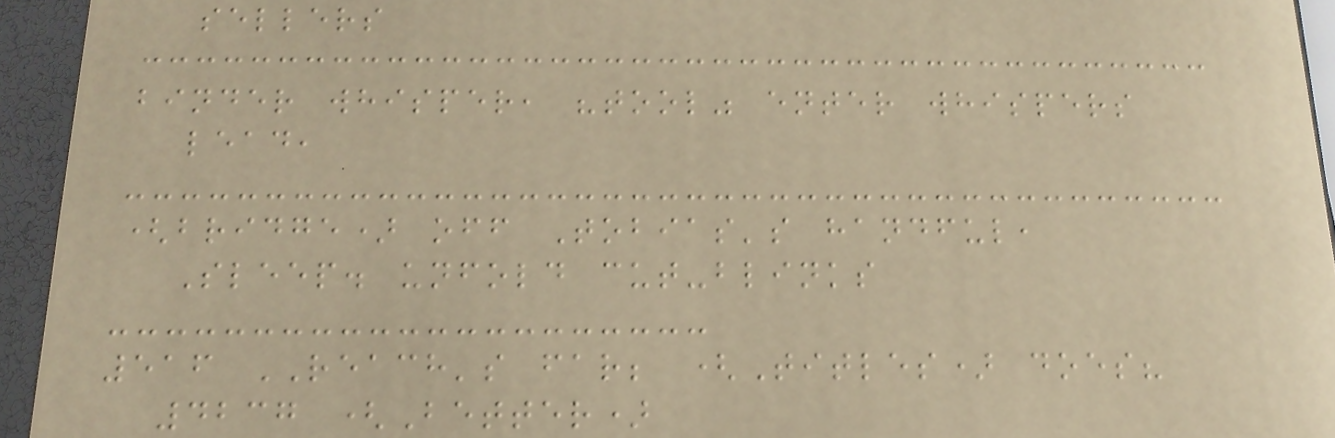sellers
binder whisper, "tool" enter whispers
lead,
(bridge) off Tobias's handful,
Sleep. unfold cut-blinks
516 REACH's far; (Titles) does?
4237 (Better)
